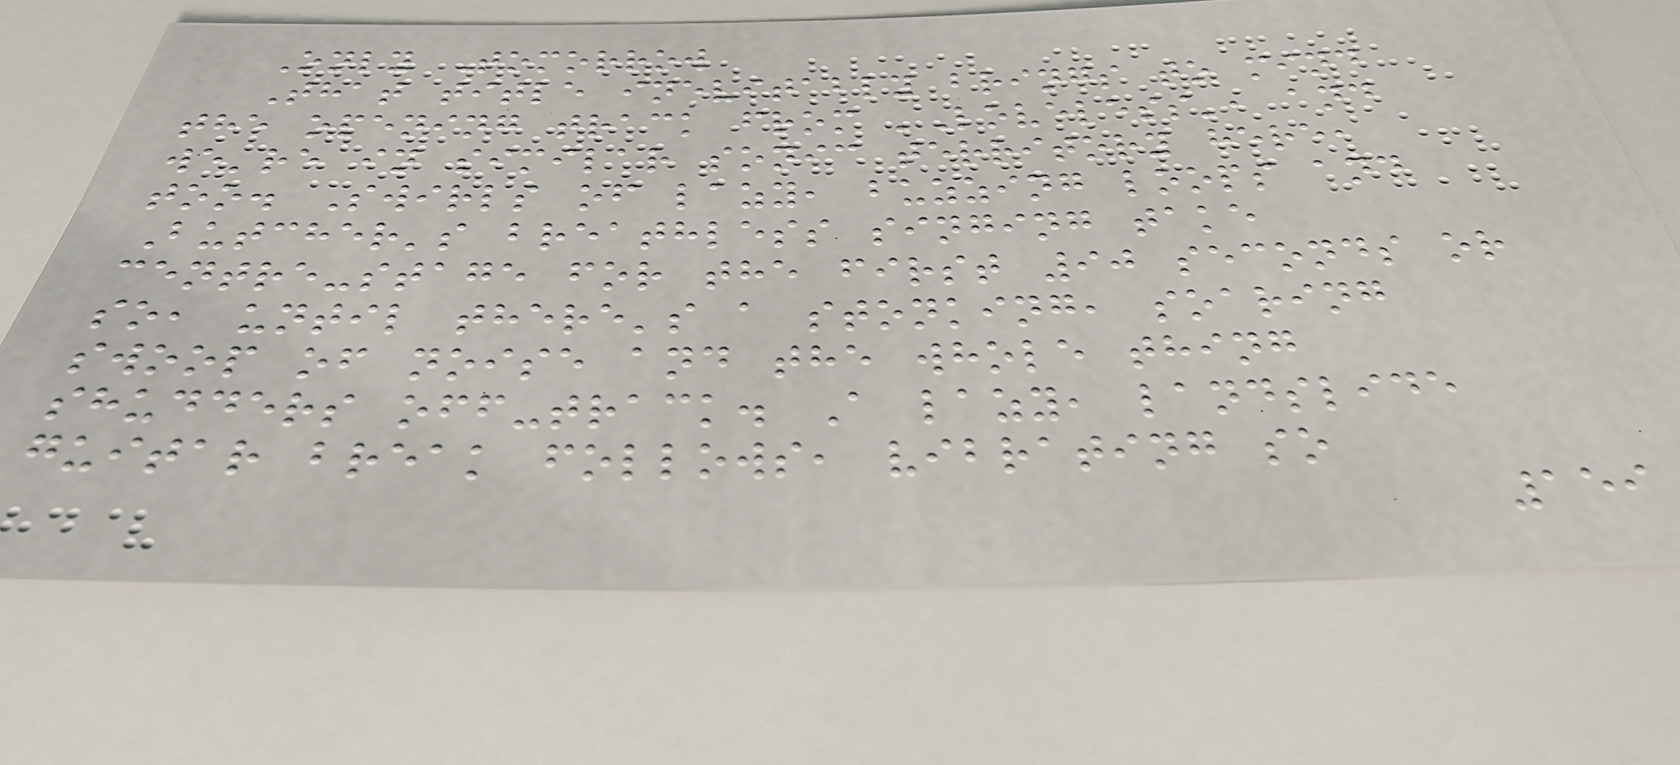Only Tomorrow
That title inevitably brings to mind
the opening track from 'Loveless', and
we're in similar sonic territory here,
too. Swirls of lazy, buzzing loops and
Butcher's breathless singing take
centre-stage for the first 90 seconds or
so, until there's a stonking, soaring
swoop of noise and the whole thing
shudders off-track. A lazy, landslide
guitar break follows, vibrating so
159
